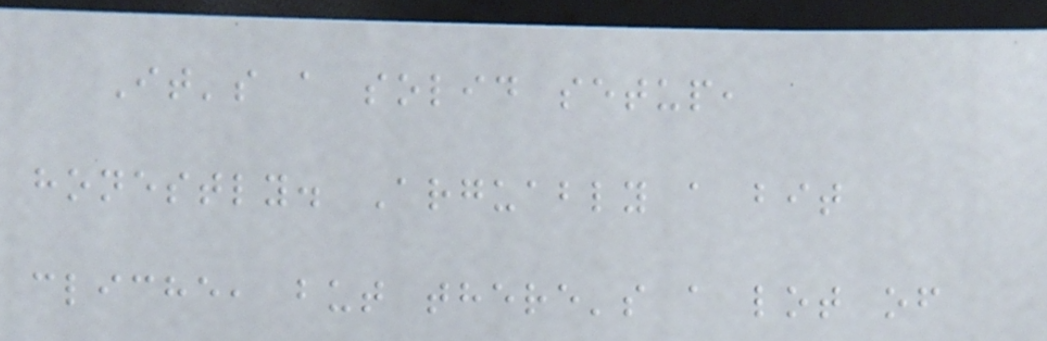It's a solid setup,
honestly. Arguably a bit
cliche, but there's a lot of
